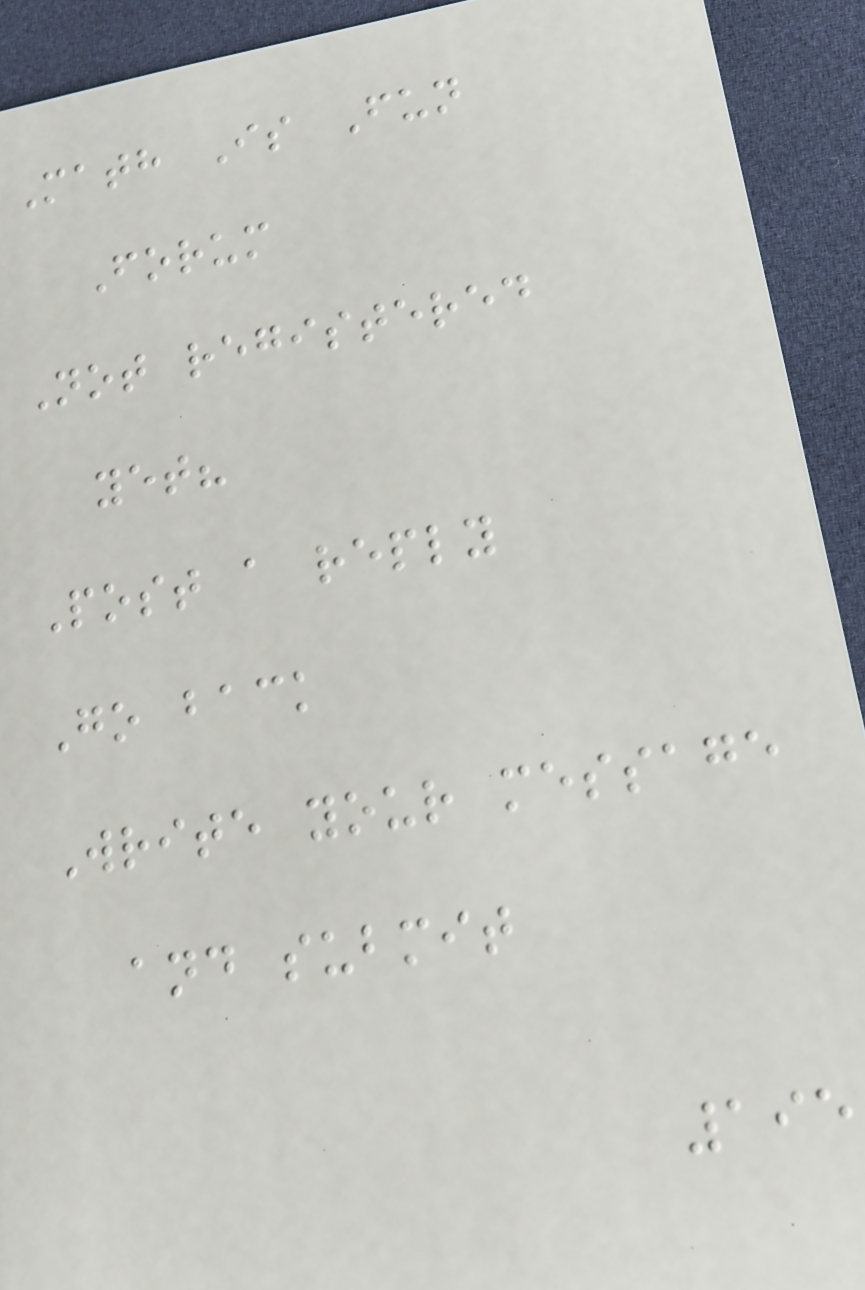Math Is Fun
Forum
Not registered
yet?
Post a reply
Go back
Write your message
and submit
195
